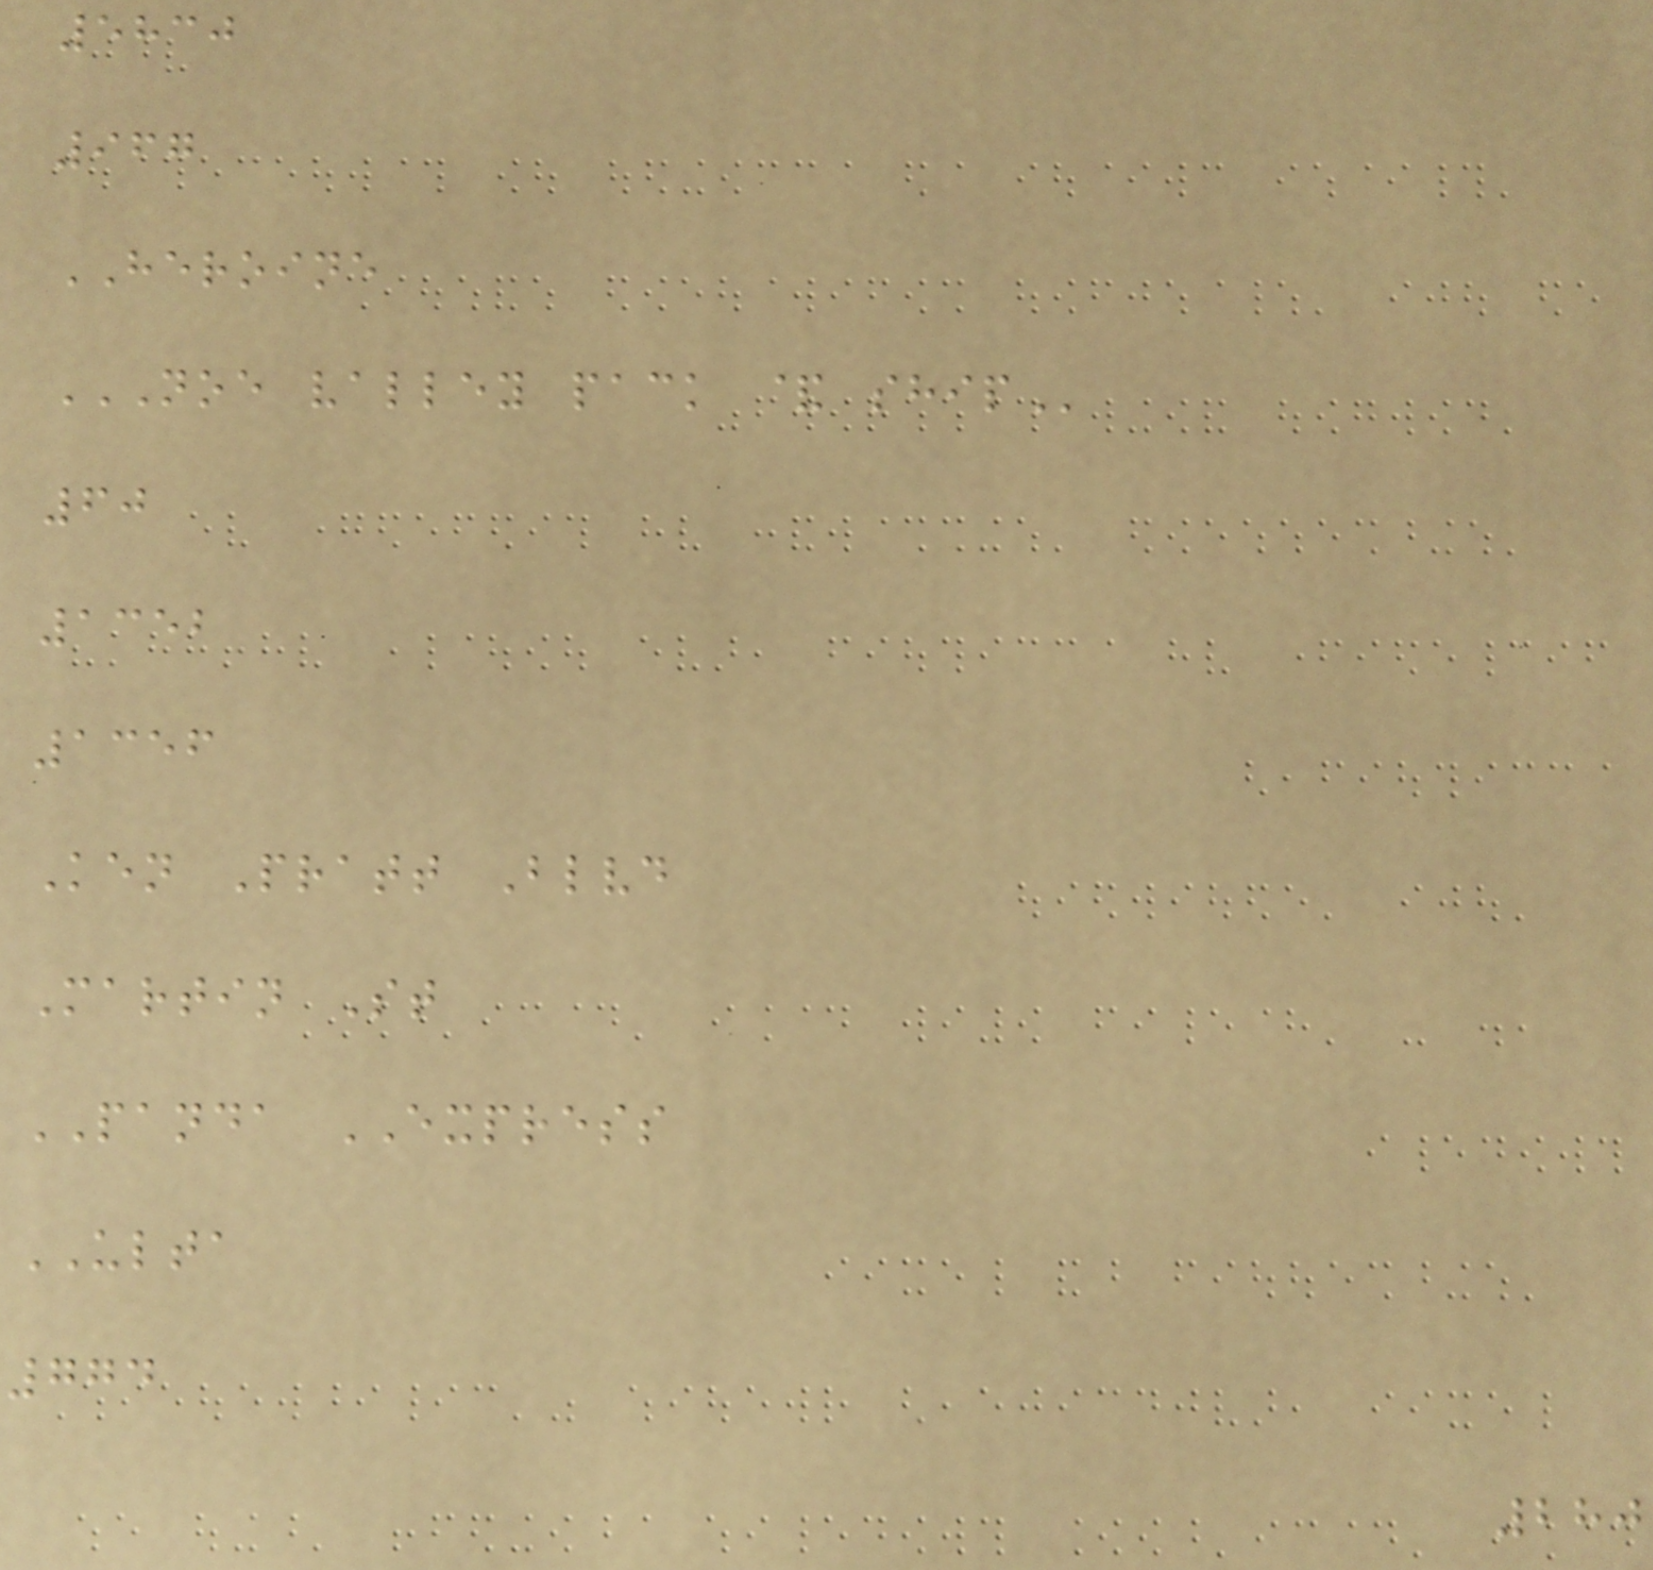5830
967
HEROINE
NOE VALLEY PACK & SHIP
60
1352
1356
Ken Pratt Blvd
Martin St
PANDA EXPRESS
ULTA
774
280
